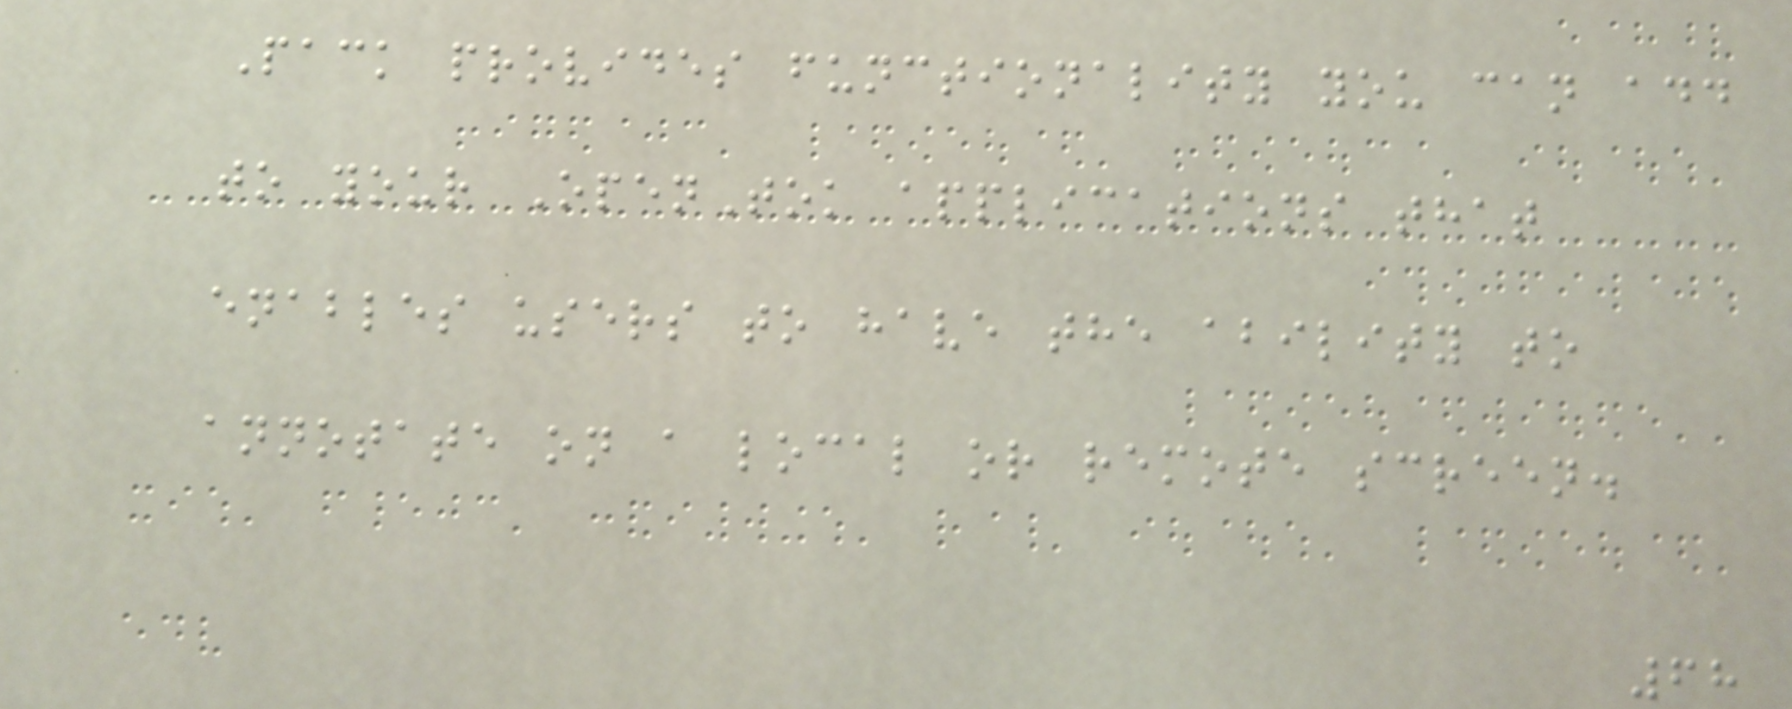Pack provides functionality you can add
to your OpenTok applications that
enables users to have the ability to
annotate on a local or remote screen.
68
